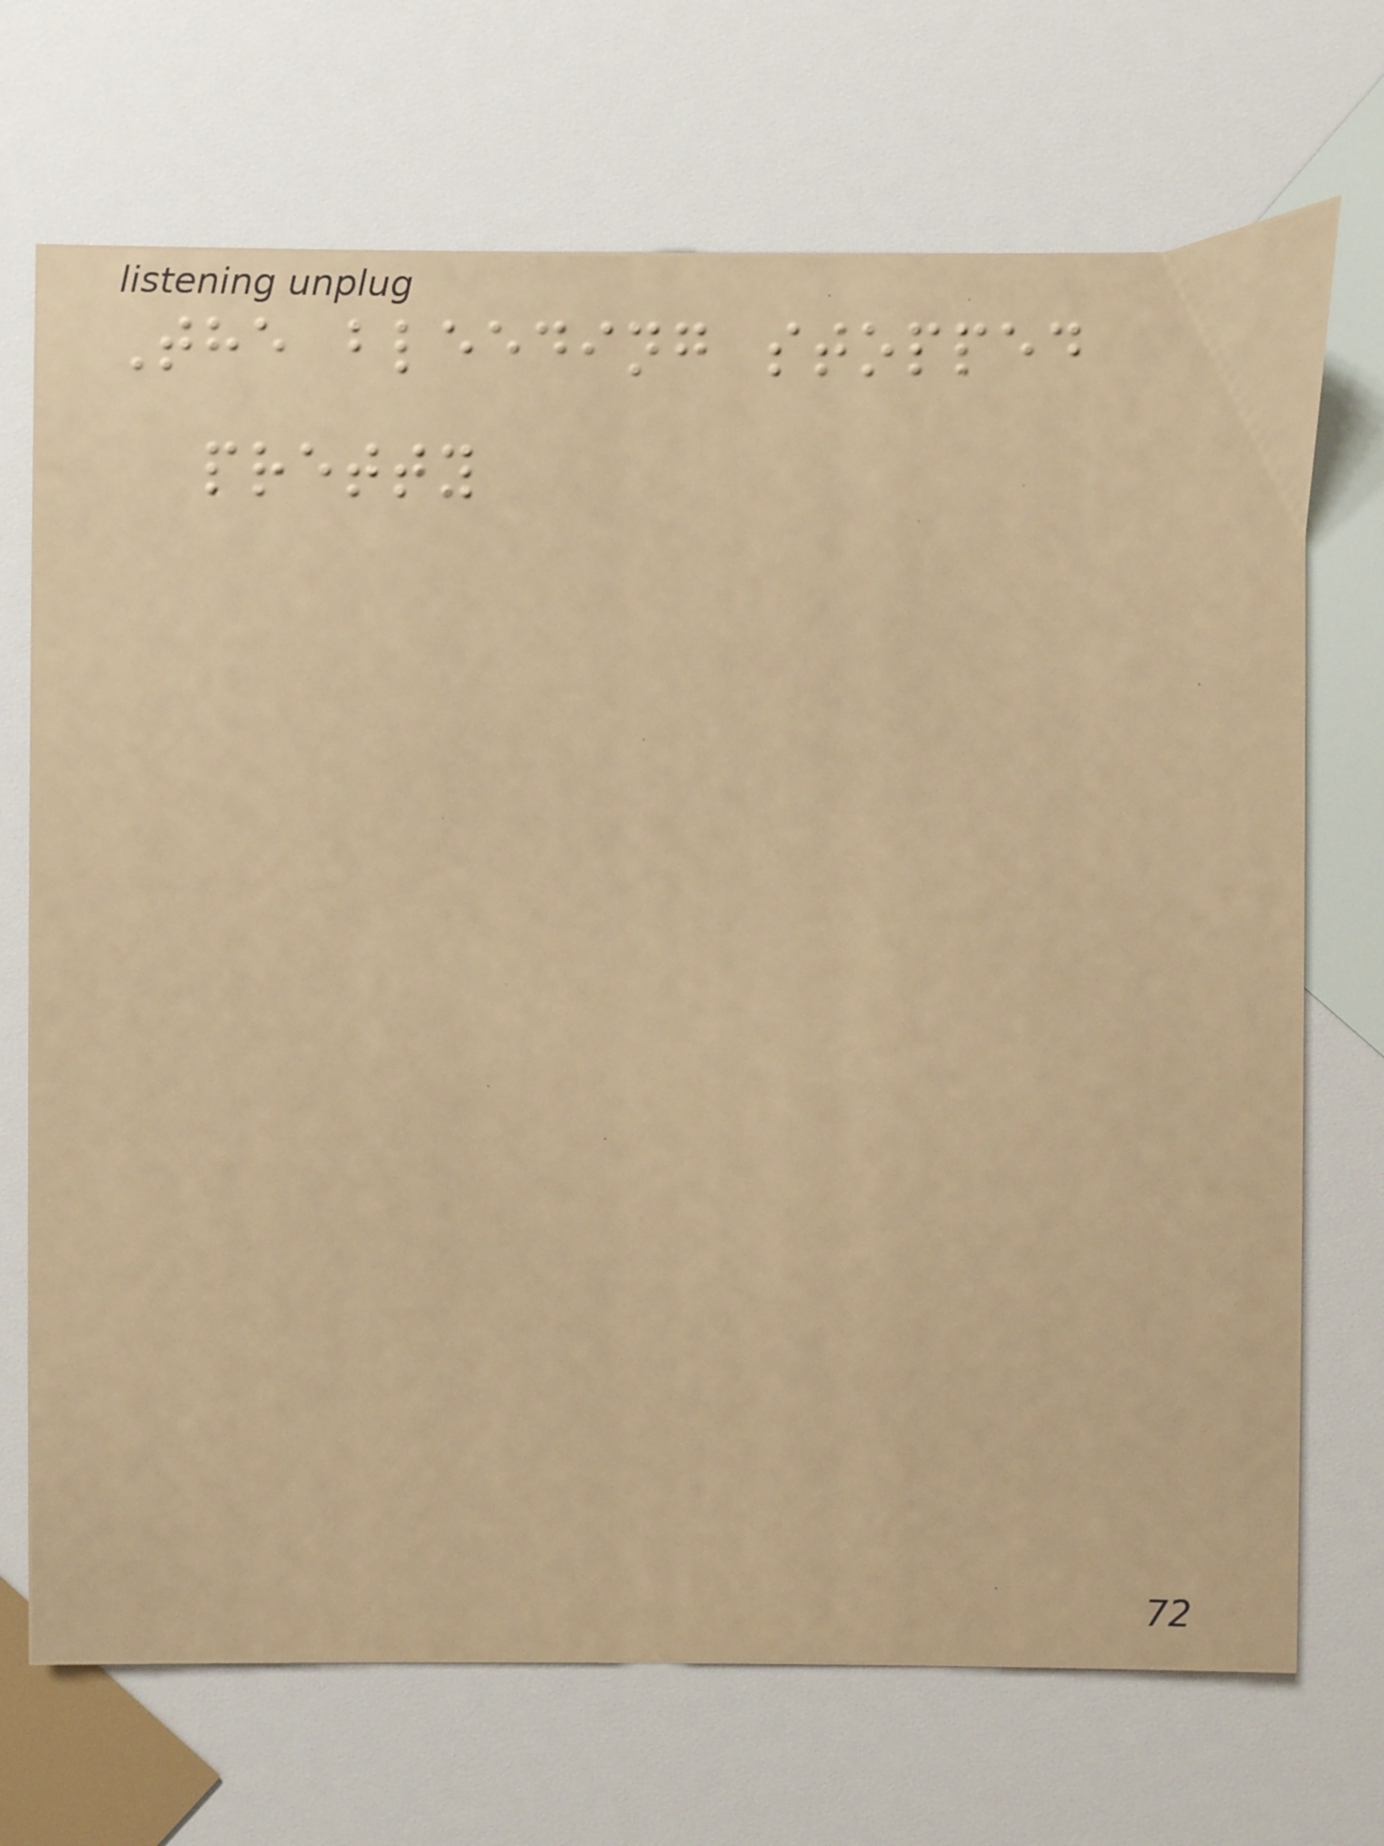The bleeding stopped
pretty
